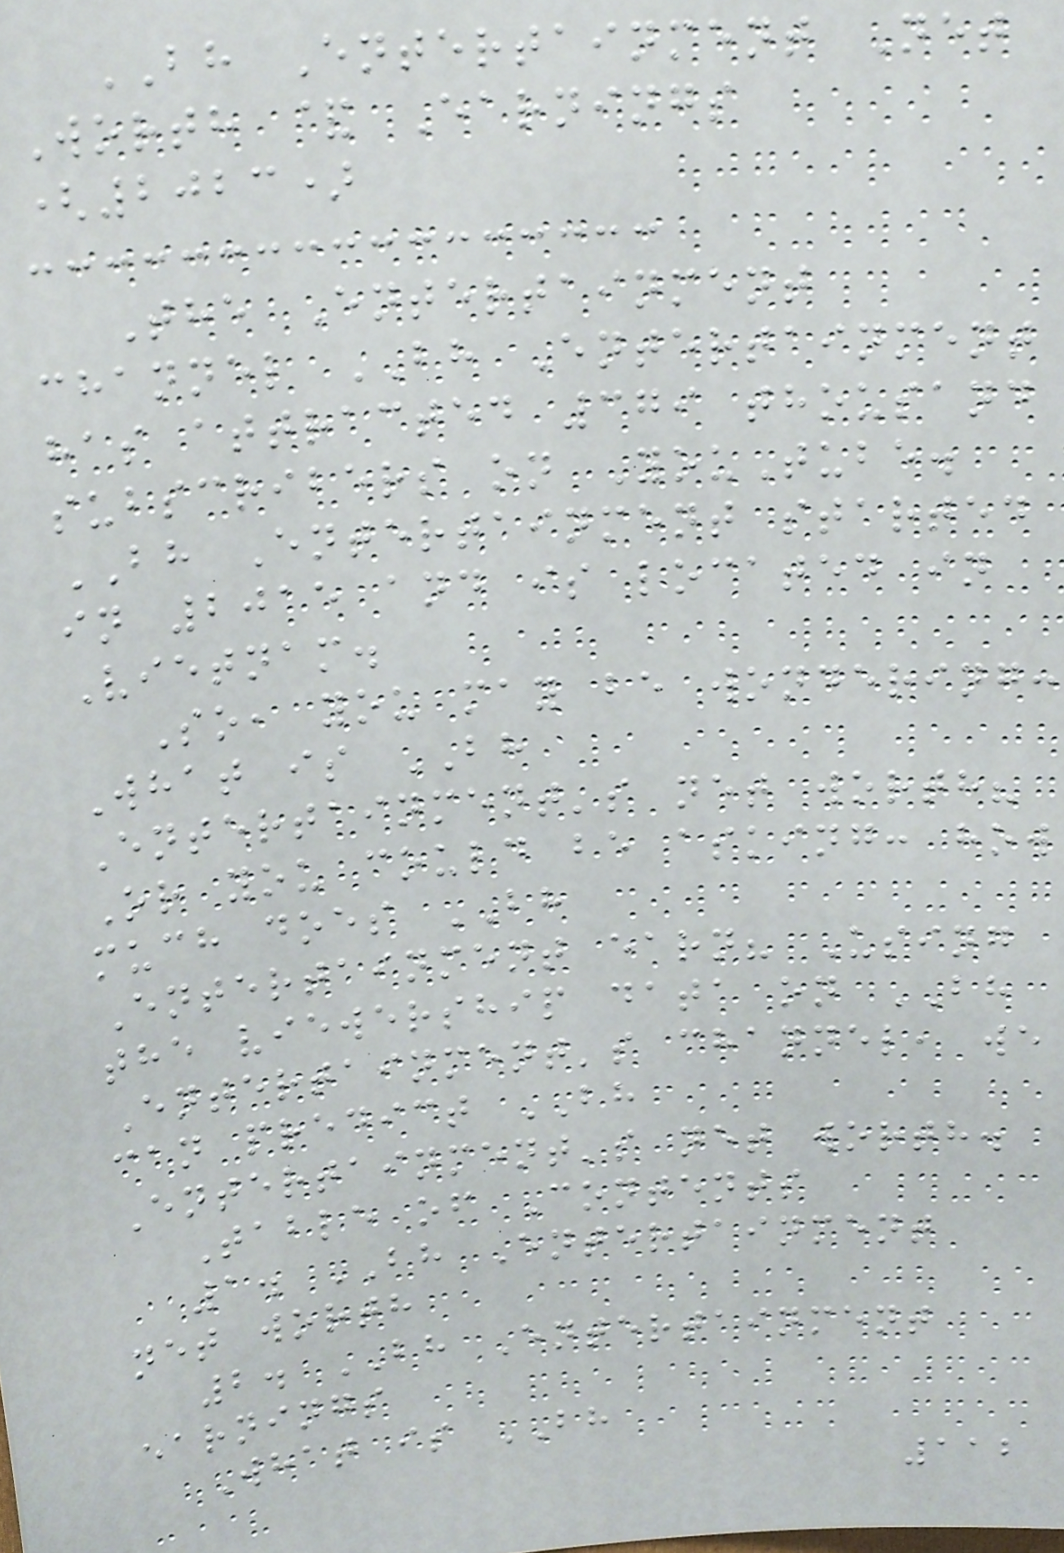BH Entertainment Net
Worth & Earnings
(2023)
The Entertainment
channel BH Entertainment
has attracted 379 thousand
subscribers on YouTube.
BH Entertainment started
in 2015 and is located in
Vietnam.
So, you may be wondering:
What is BH
Entertainment's net worth?
Or you could be asking: how
much does BH
Entertainment earn? Using
the viewership data on BH
Entertainment's channel, we
can predict BH
Entertainment's net worth.
Table of Contents
1. BH Entertainment
net worth
2. BH Entertainment
earnings
What is BH
112
